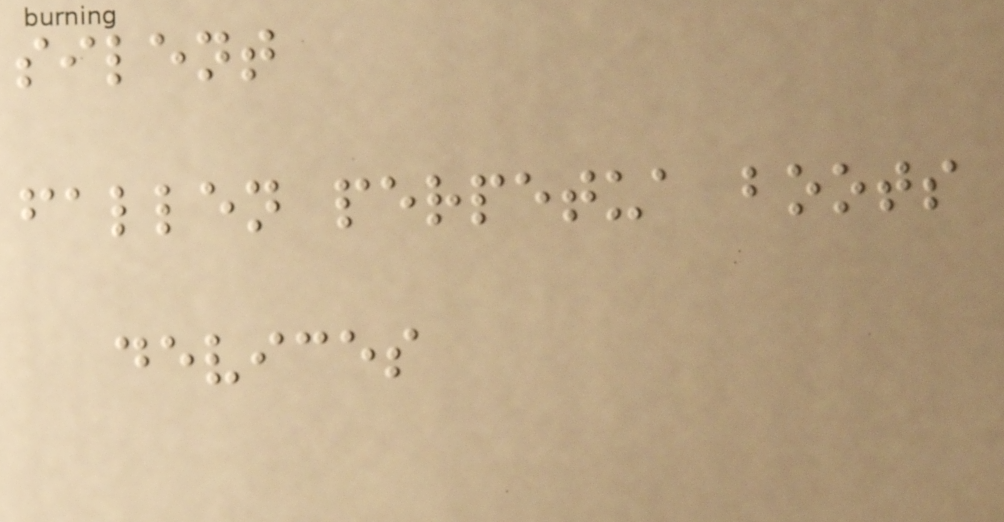silent
fallen perpetua boots
devices
